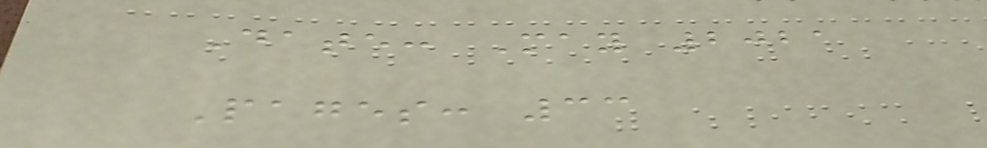Date: May 2021
Pages: 33
